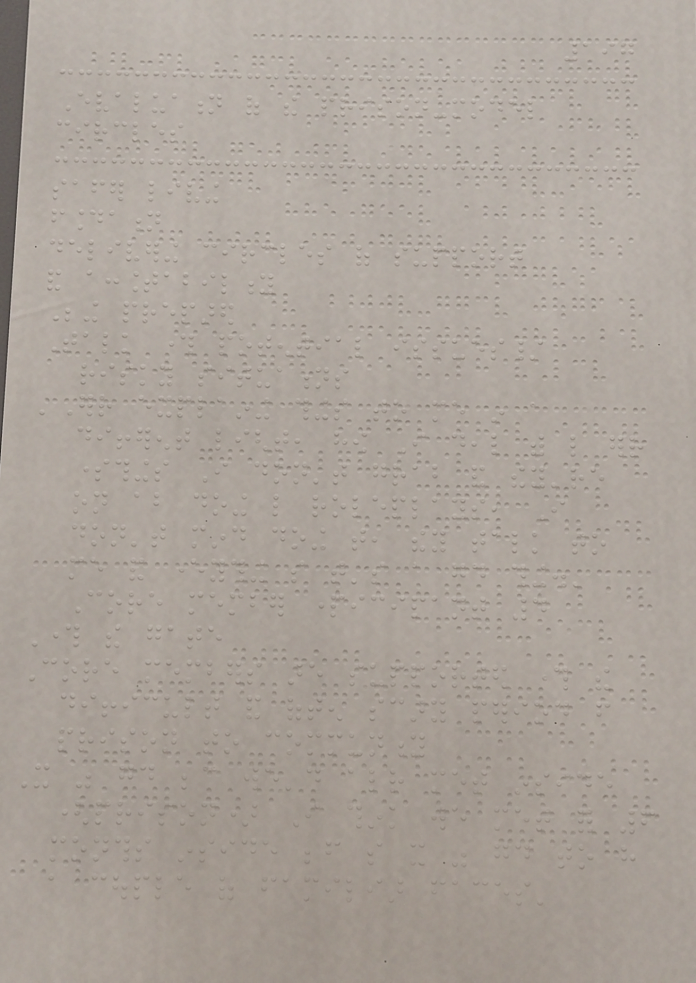197
Evaluation of the prison-model
circles
safer living
foundation
delivering circles of support
and accountability
Being prepared
Talk through potential issues/
risky situations
'Err explaining things to me in a
different light, how I deal with like err
somethings I don't grab and they're
on about doing like roleplays, I
don't mind doing that, they talk to
me and everything so that's a good thing.'
Core member participant 4
Through the gate
Core members are supported through the
difficult and often scary period from
prison to community
It was good because we'd already met inside
(prison) I think we met for 6
months inside before so it was good to have
a couple of familiar faces'
